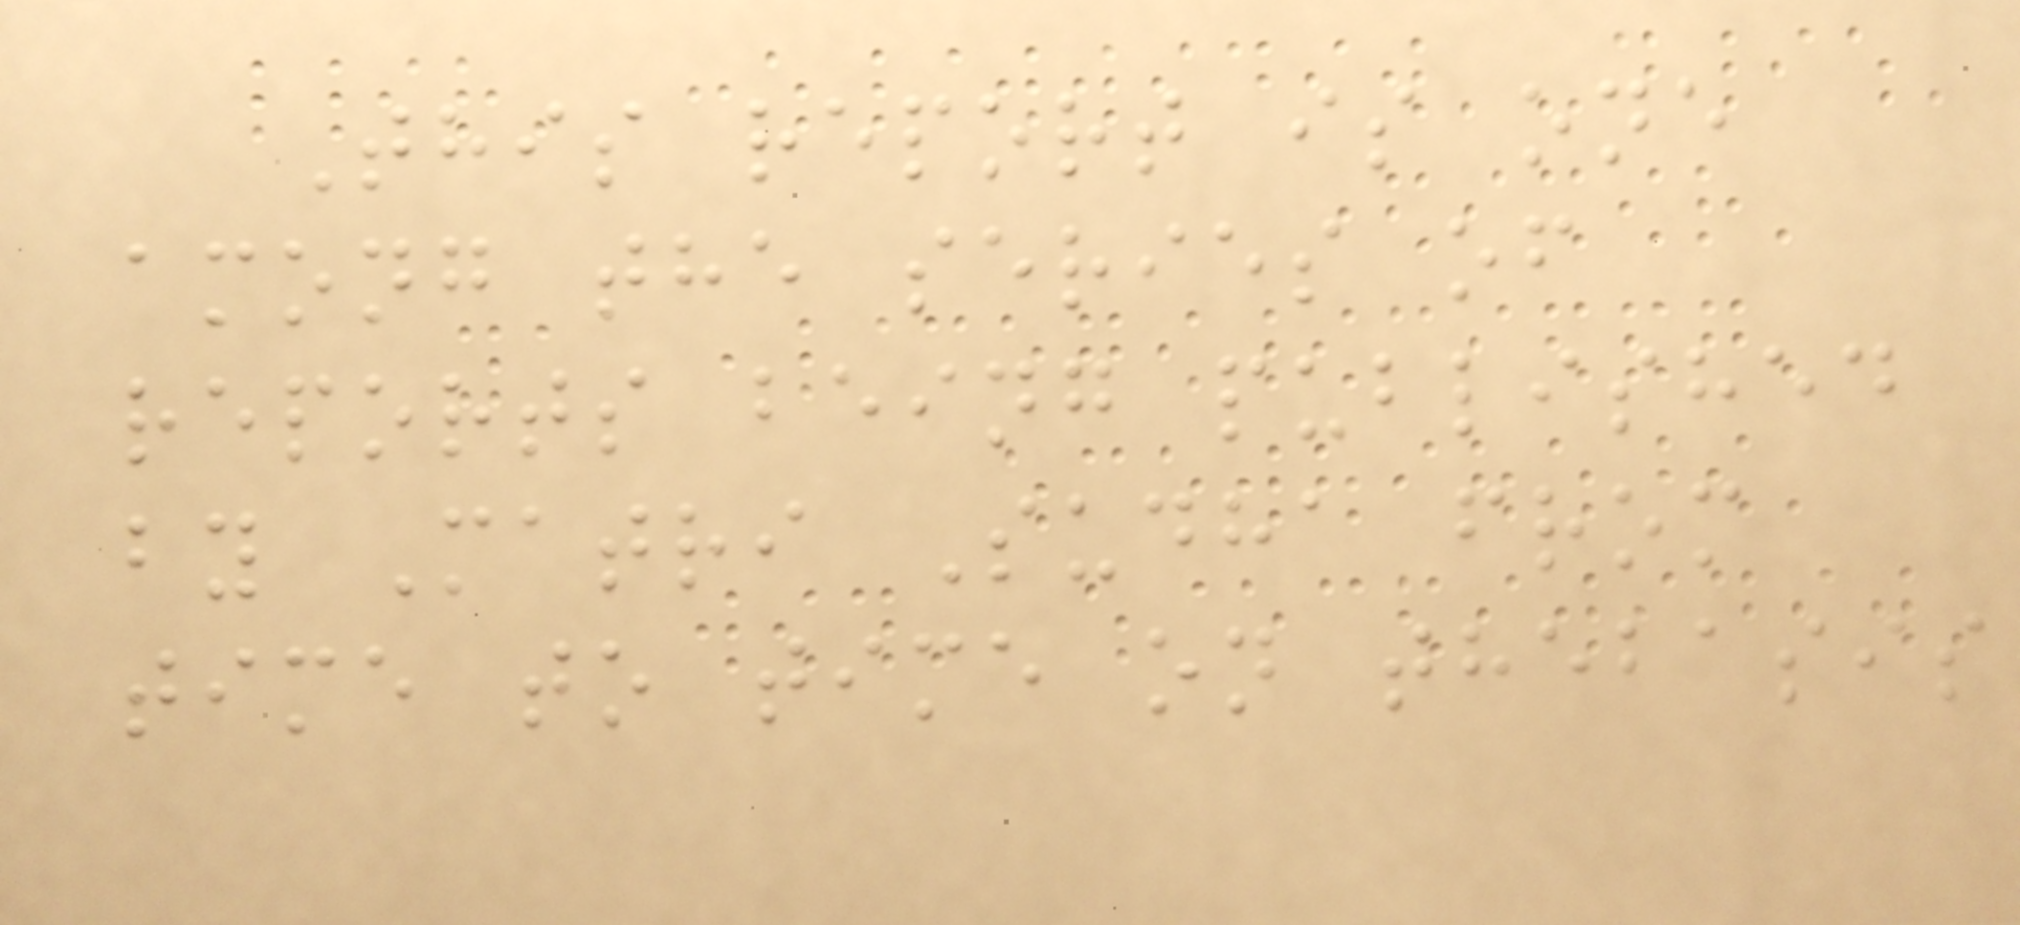This report is one
among the series of
reports being published
by Matri Sudha from
time to time on thebasis
